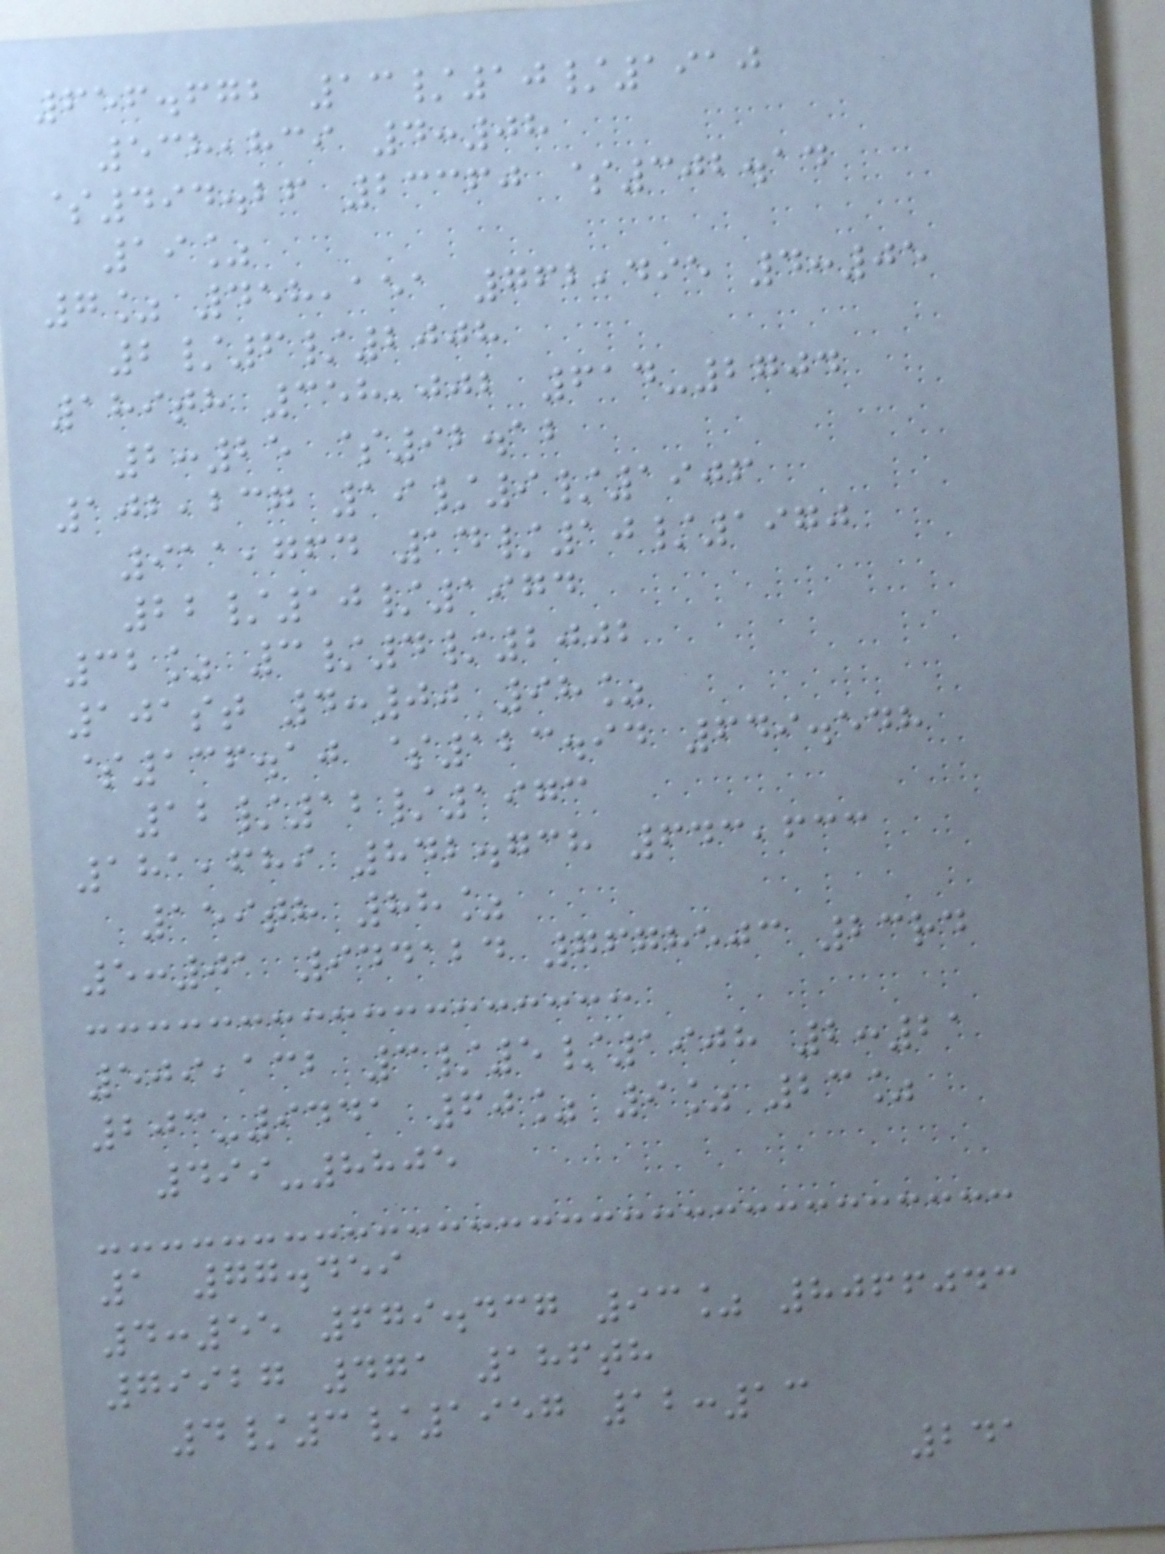656.672 13/10/1910
538,839 4:08
$494.26 23360 $302.14
19%
7% 458,151 762,495 4:05
2/6/2008
189th 358,002 614-2704
2:25 $92.12
102,237 19/9/1906
911,764 14/10/1970
22/10/1974
32% 3/4/2002
101st 4:00 98%
$136.10 $123.94 649.548
12/12/1973
181,689 842.738 643,633
159th 88%
5:01 944124 7678503 23rd
509,132 3/5/1908 2:21
203-9441 60% 9% 23%
499-8805
1 77.459
4:55 679.437 93% 8066043
79927 471 186th
4/3/1957 12:13
241
